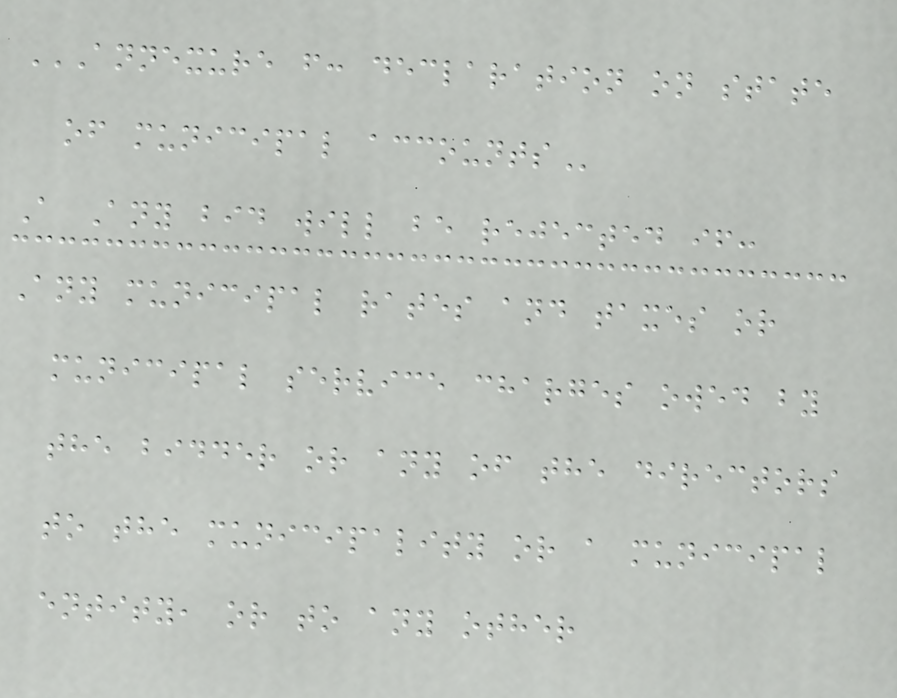ANNEXURE F: DECLARATION ON STATE
OF MUNICIPAL ACCOUNTS
A Any bid will be rejected if:
Any municipal rates and taxes or
municipal service charges owed by
the bidder or any of the directors
to the municipality or a municipal
entity, or to any other
